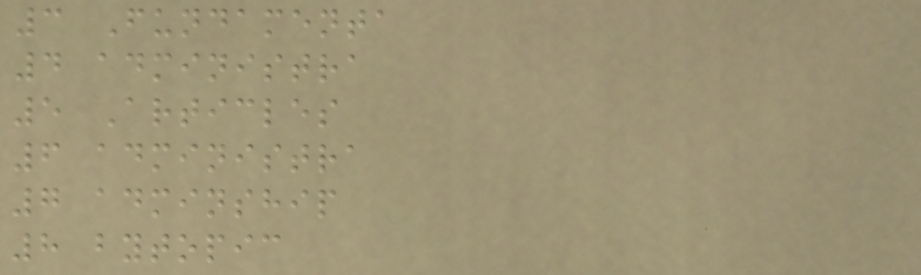3 Fundamenta
4 administra
5 Articles
6 administra
7 adminship
8 bytopic
